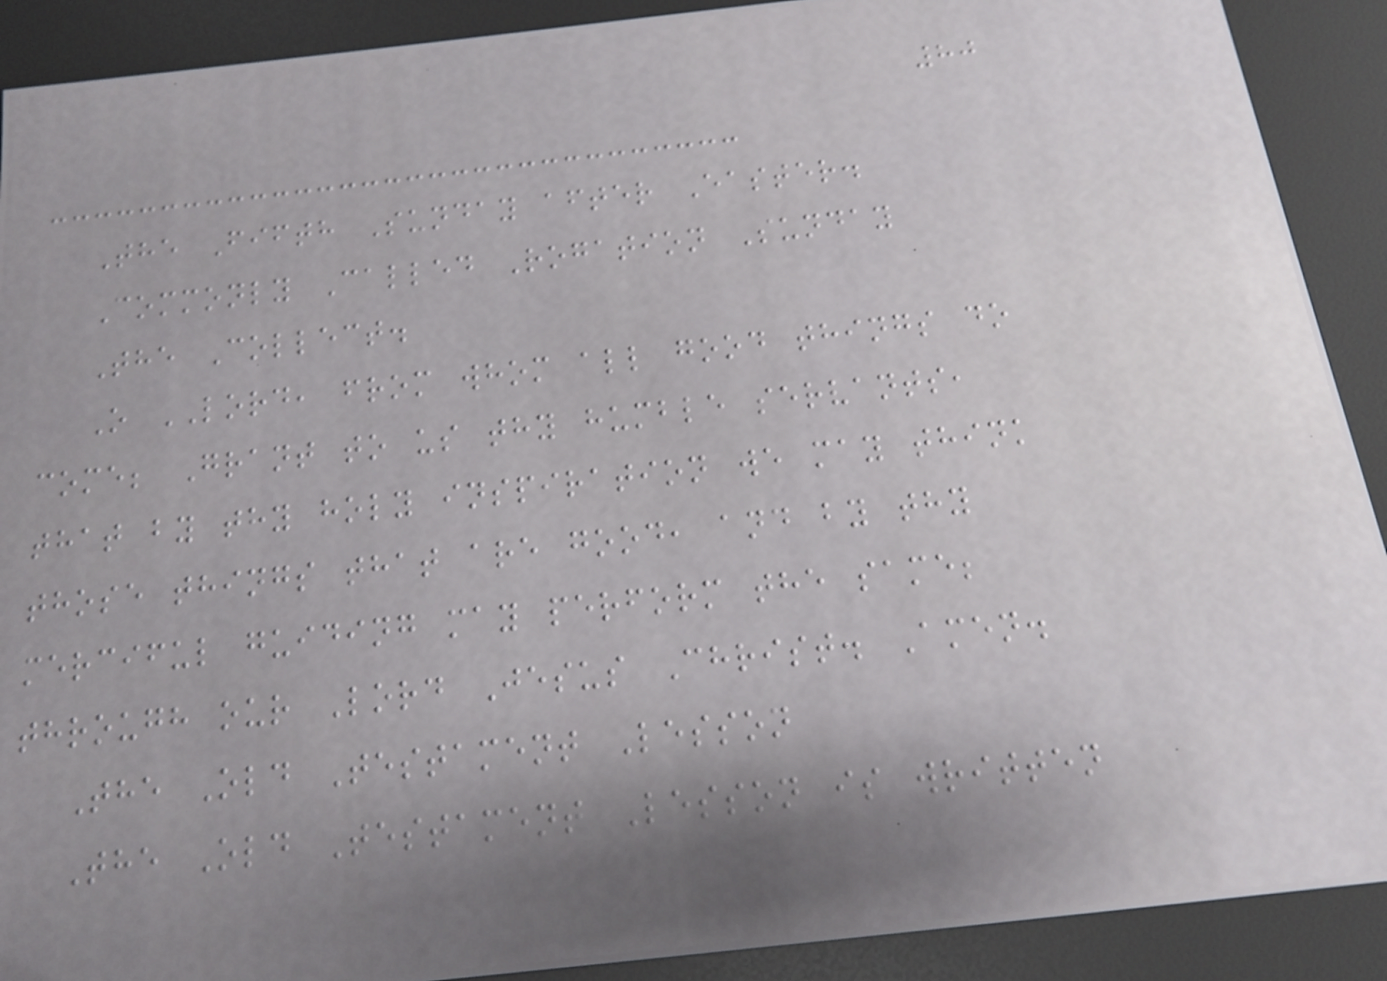80
The Fifth Sunday after Easter.
Commonly Called Rogation Sunday
The Collect.
O LORD, from whom all good things do
come; Grant to us thy humble servants,
that by thy holy inspiration we may think
those things that are good, and by thy
merciful guiding may perform the same;
through our Lord Jesus Christ. Amen.
The Old Testament Lesson
The Old Testament Lesson is written
